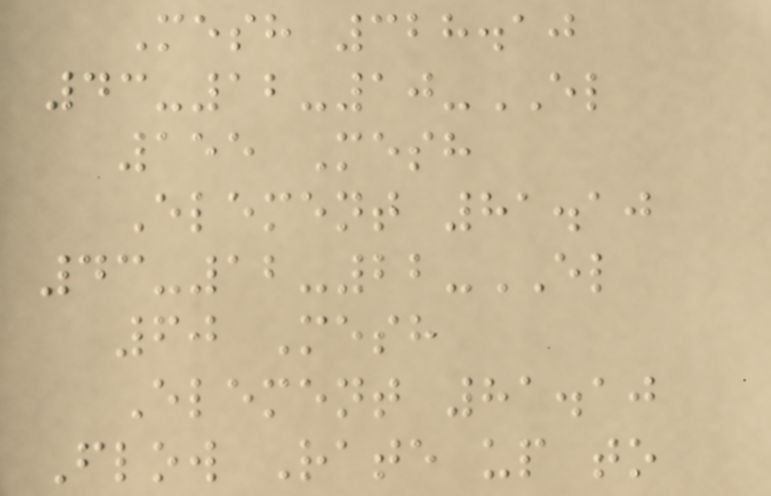Mesh 328.10
43-12-10-EL
155 Mesh
Element 81.10
43-12-22-EL
60 Mesh
Element 81.10
Flow Rate up to
